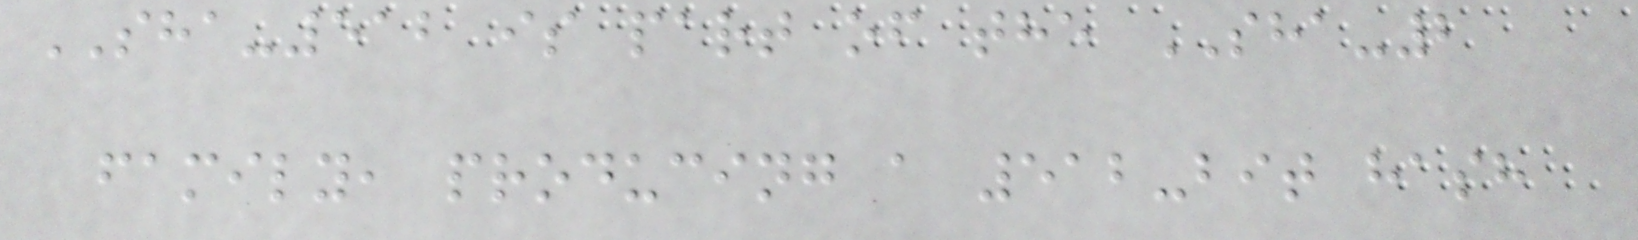SHA-512 is part of the SHA-2
family, producing a 512-bit hash
